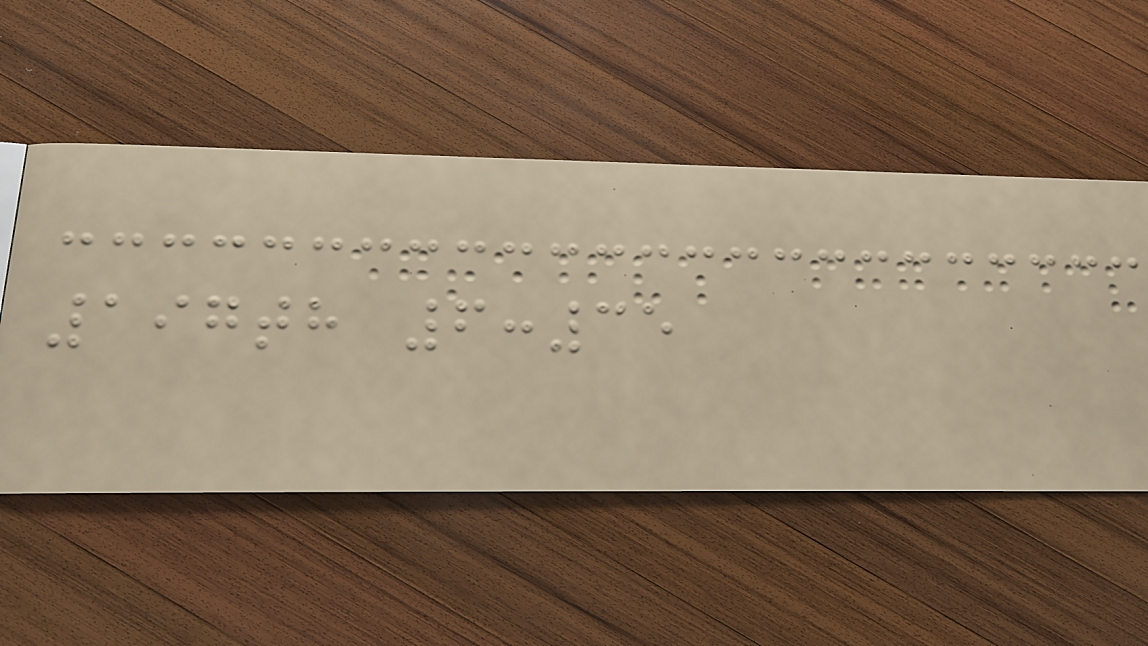197th 6:35
